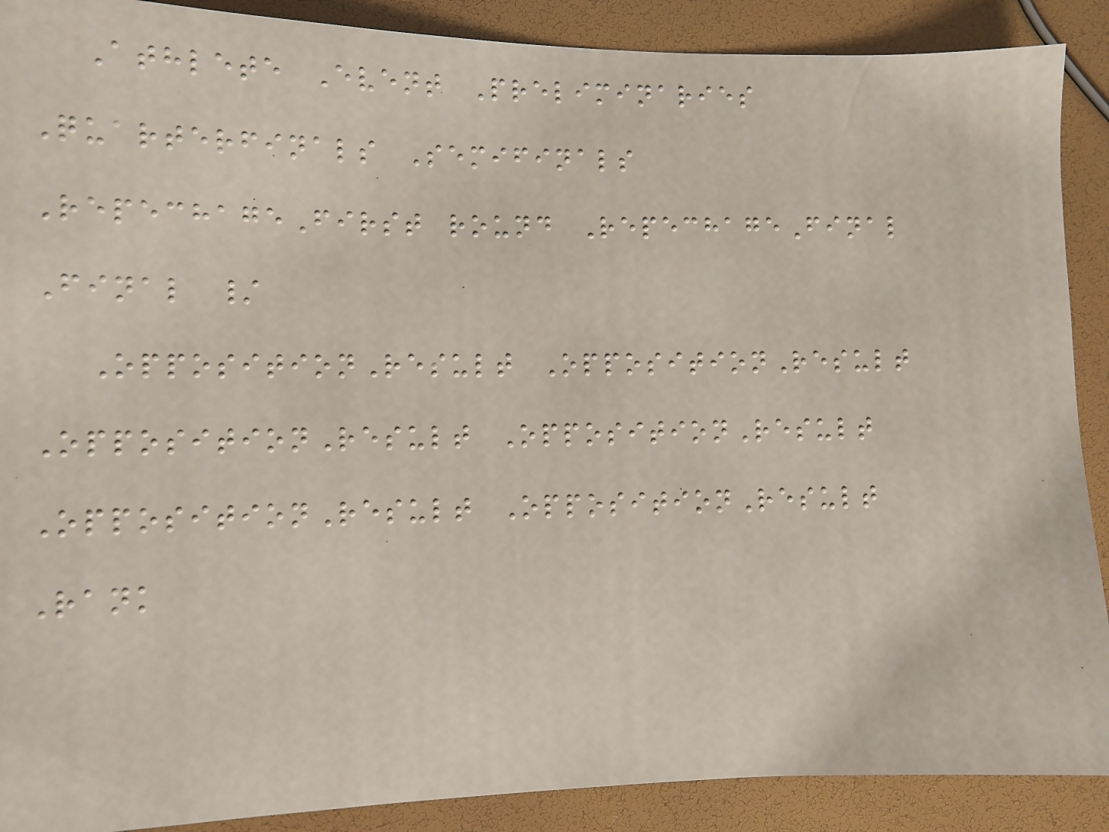Athlete Event Preliminaries
Quarterfinals Semifinals
RepechageFirst round RepechageFinal
Final /
OppositionResult OppositionResult
OppositionResult OppositionResult
OppositionResult OppositionResult
Rank
